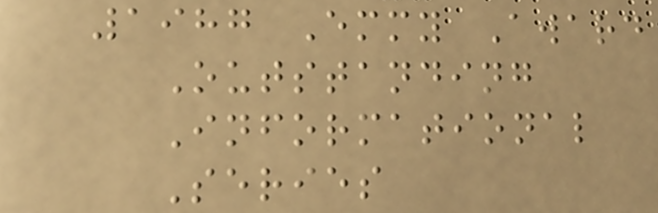1987 Emmy Award
Outstanding
Informational
Series
